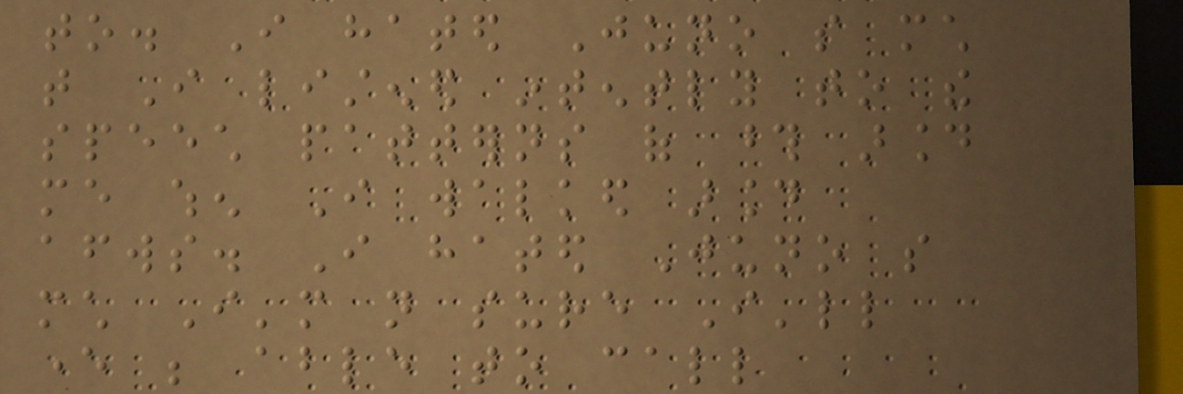to. I hated Juno so much
that I listened intently to the
speech patterns of those around
me when I walked around
afterwards. I hated Juno so
much I'm not sure I'll
ever be able to call
